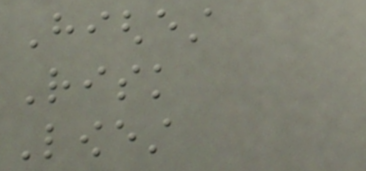Highest
Risk
Lowest
